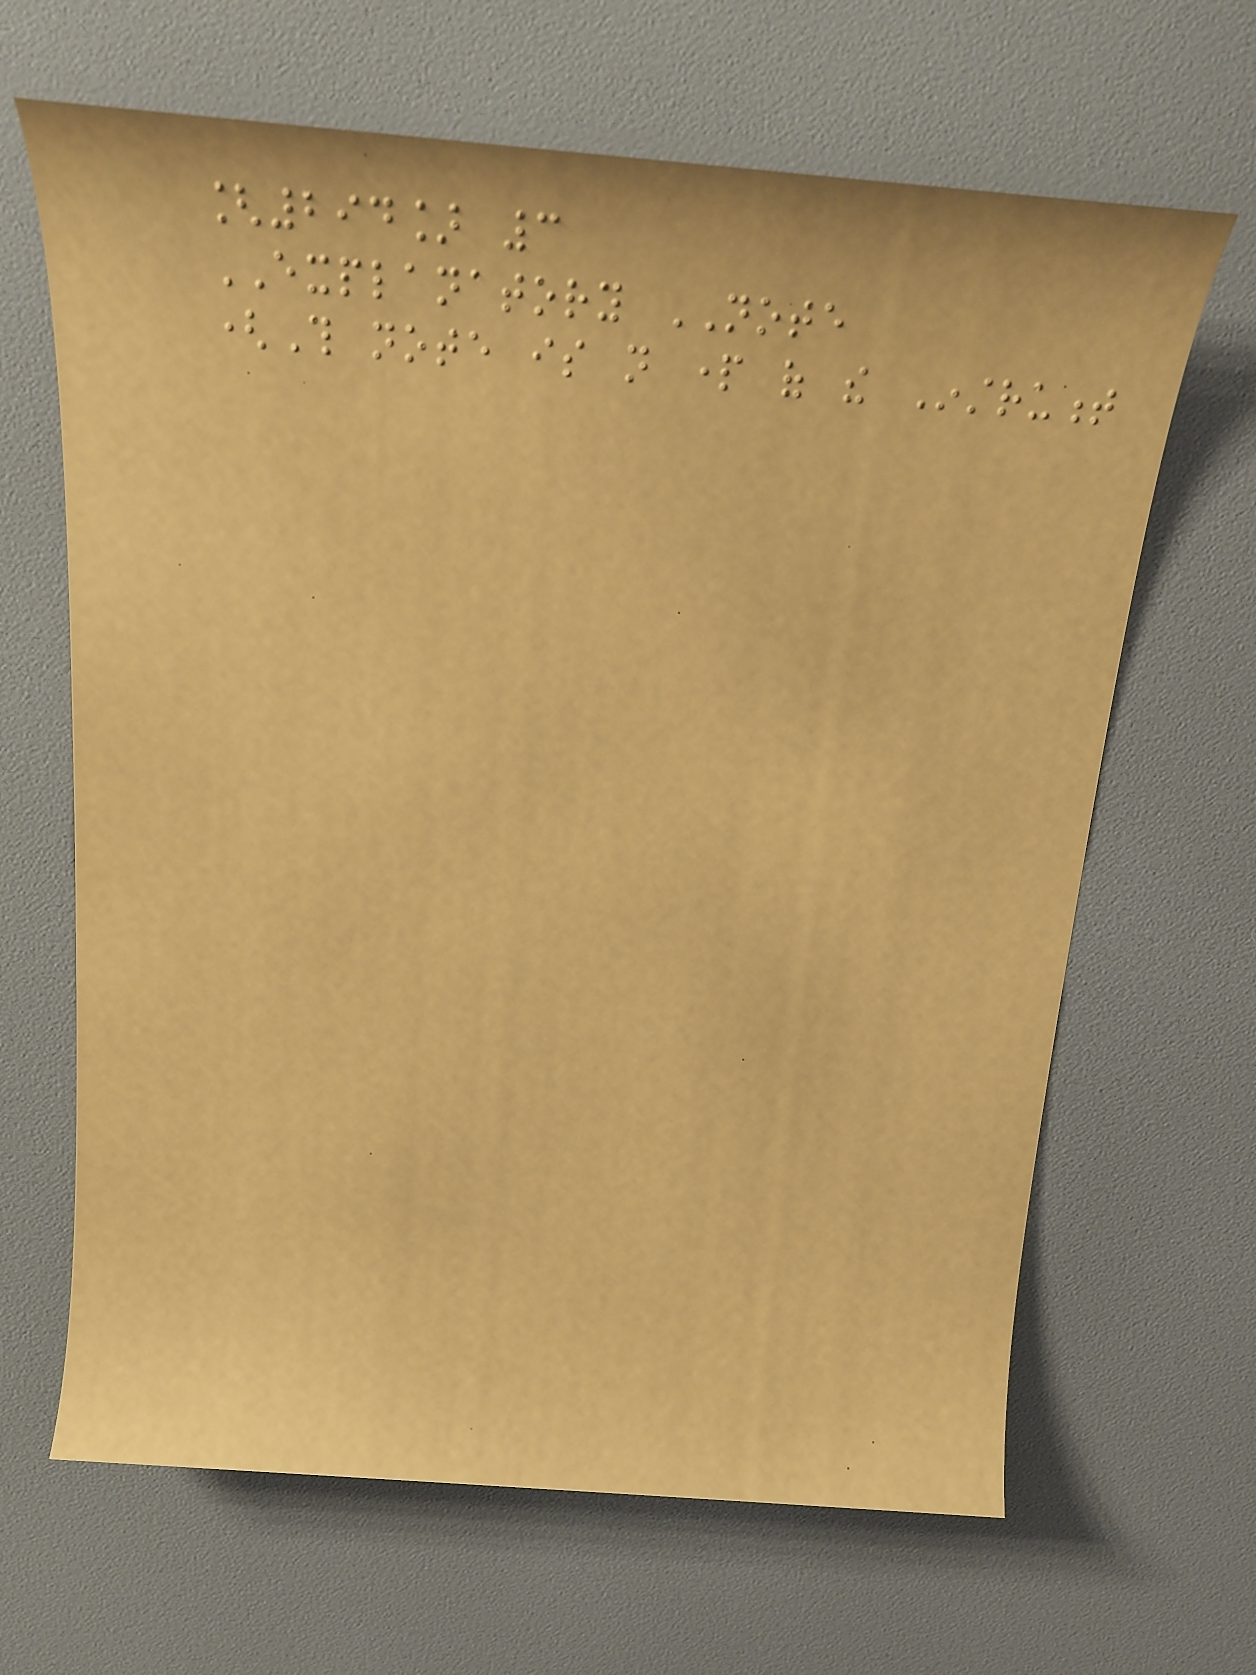[294] 3
EXPLANATORY NOTE
(This note is not part of the Instrument
